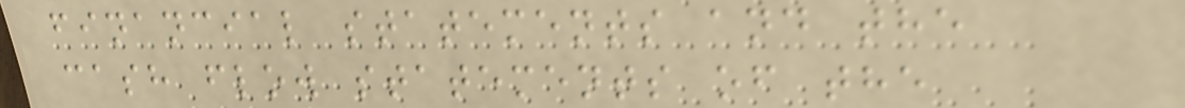financial statements and the
cash flow statements of the
